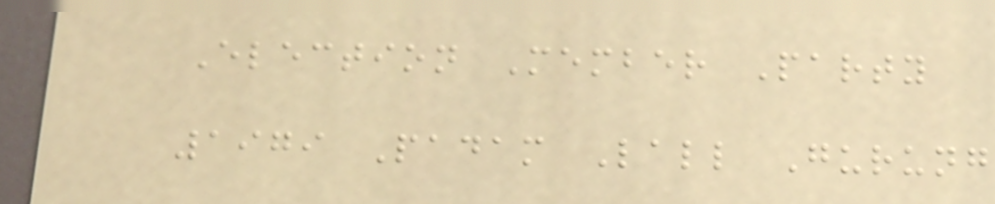Election Member Party
1979 Padam Lall Gurung
